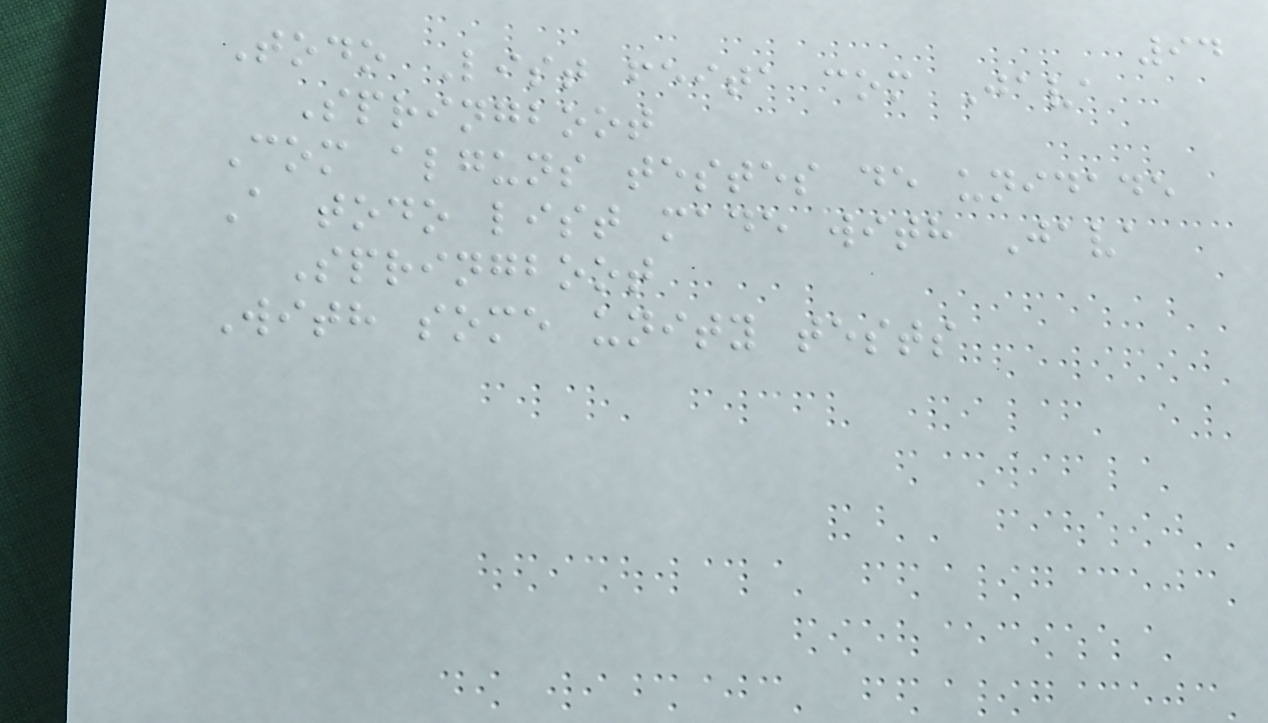94
Todo List feita com Java
Springboot
Com alguns testes de unidade
A todo list made with Java
Springboot
With some unity tests
